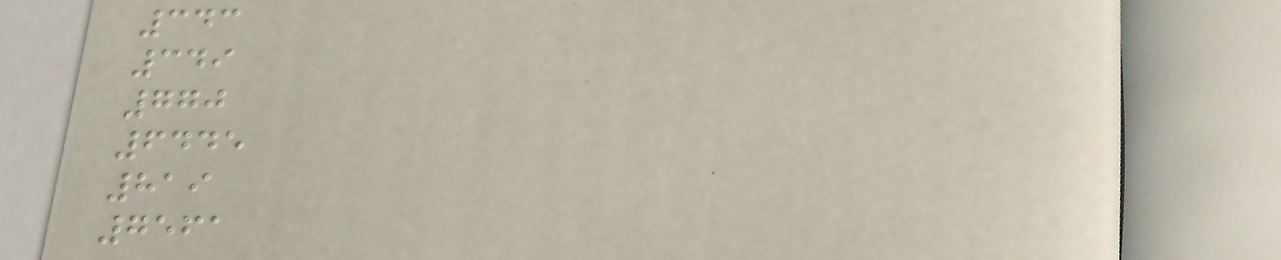343
349
770
6445
819
7561
